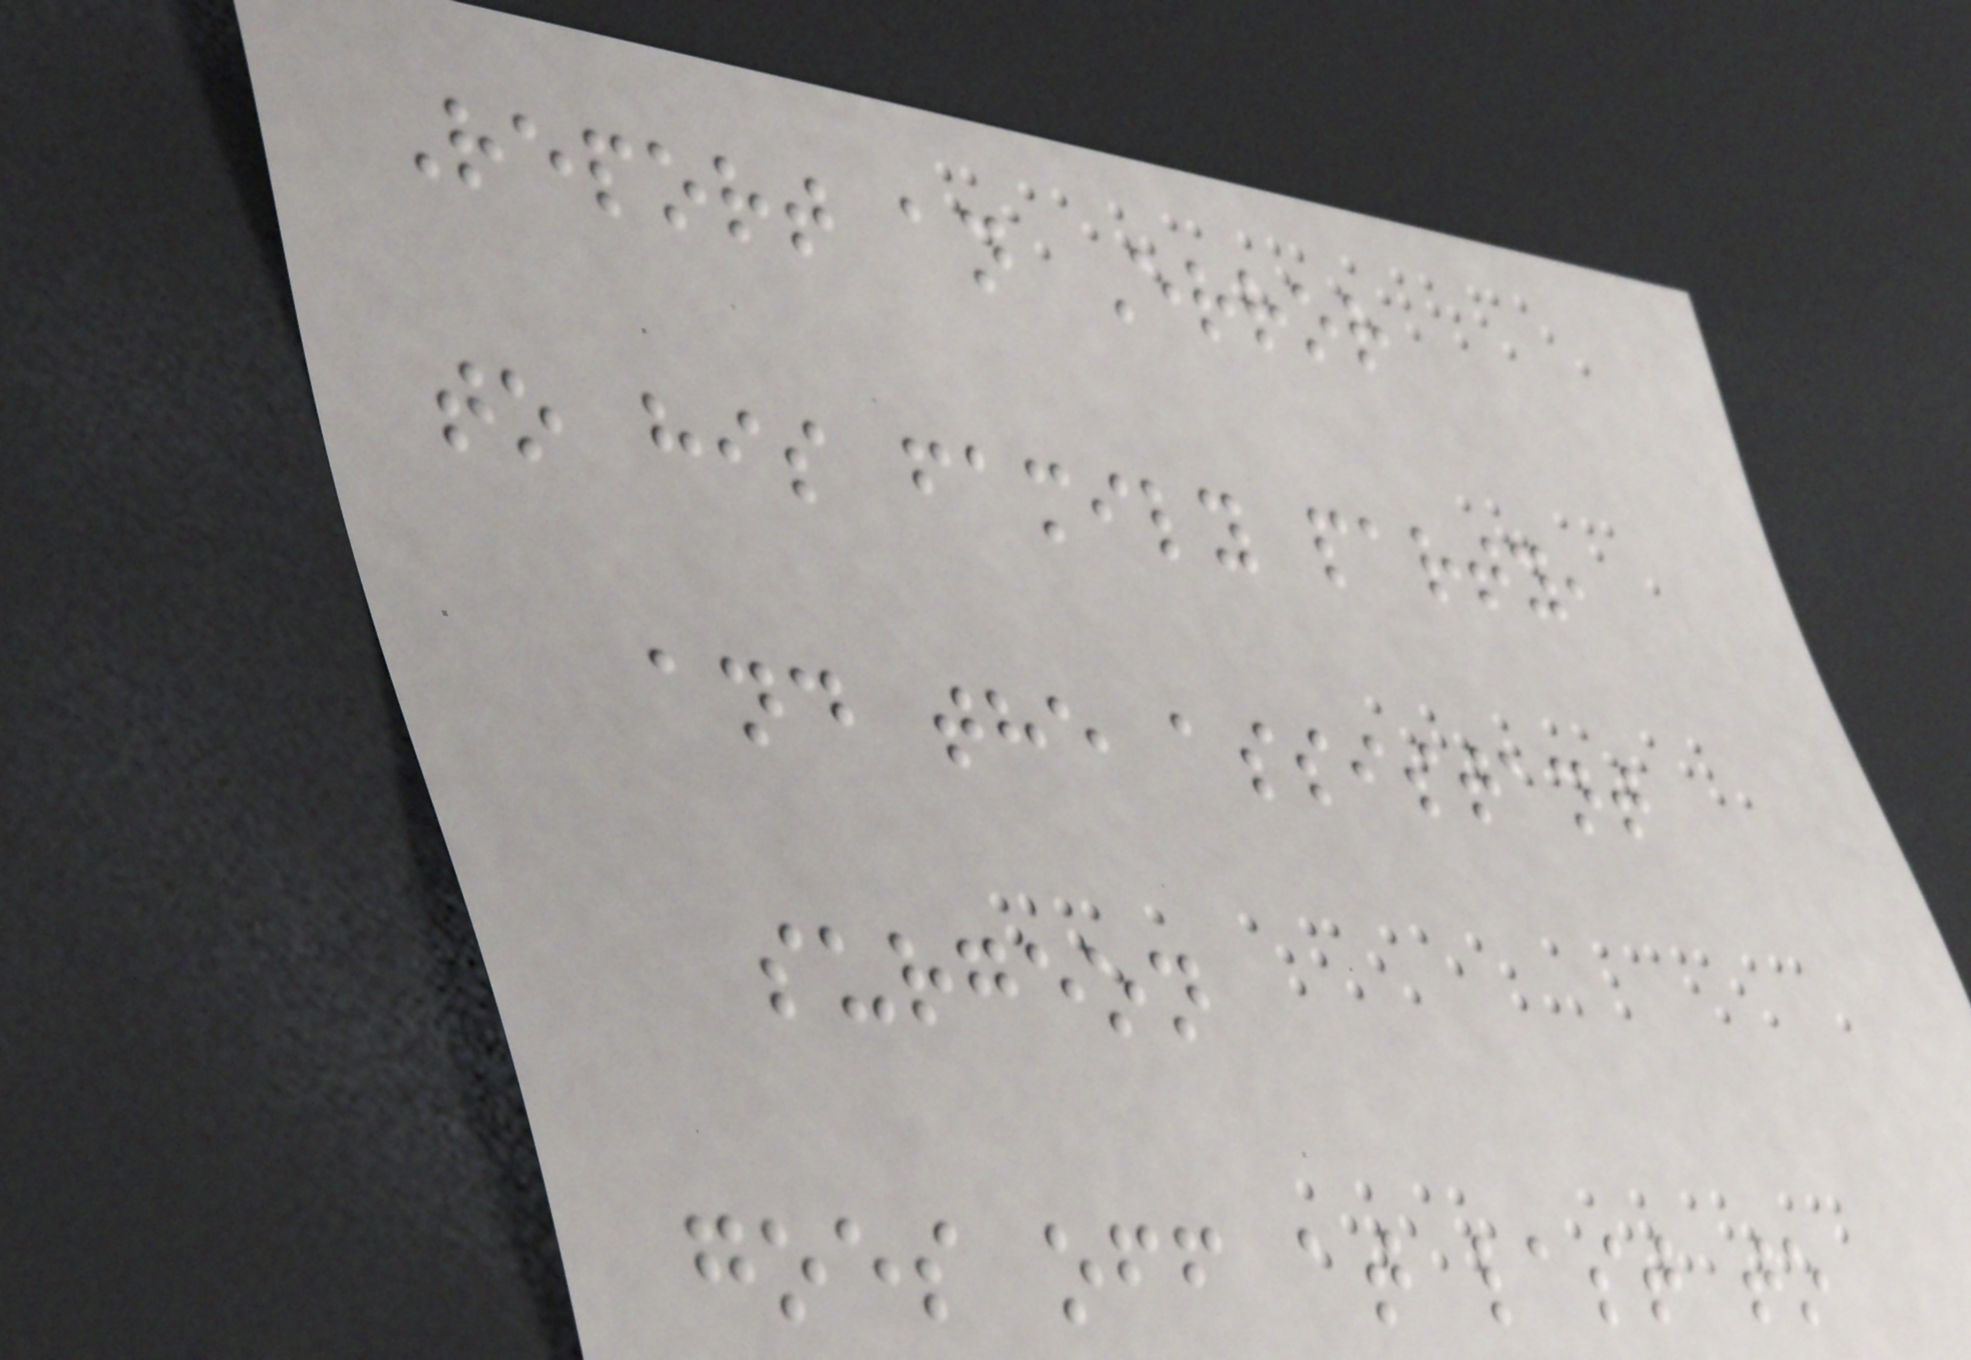Report an Error
to his family party,
and the assistant
surgeon
goes off at last to
